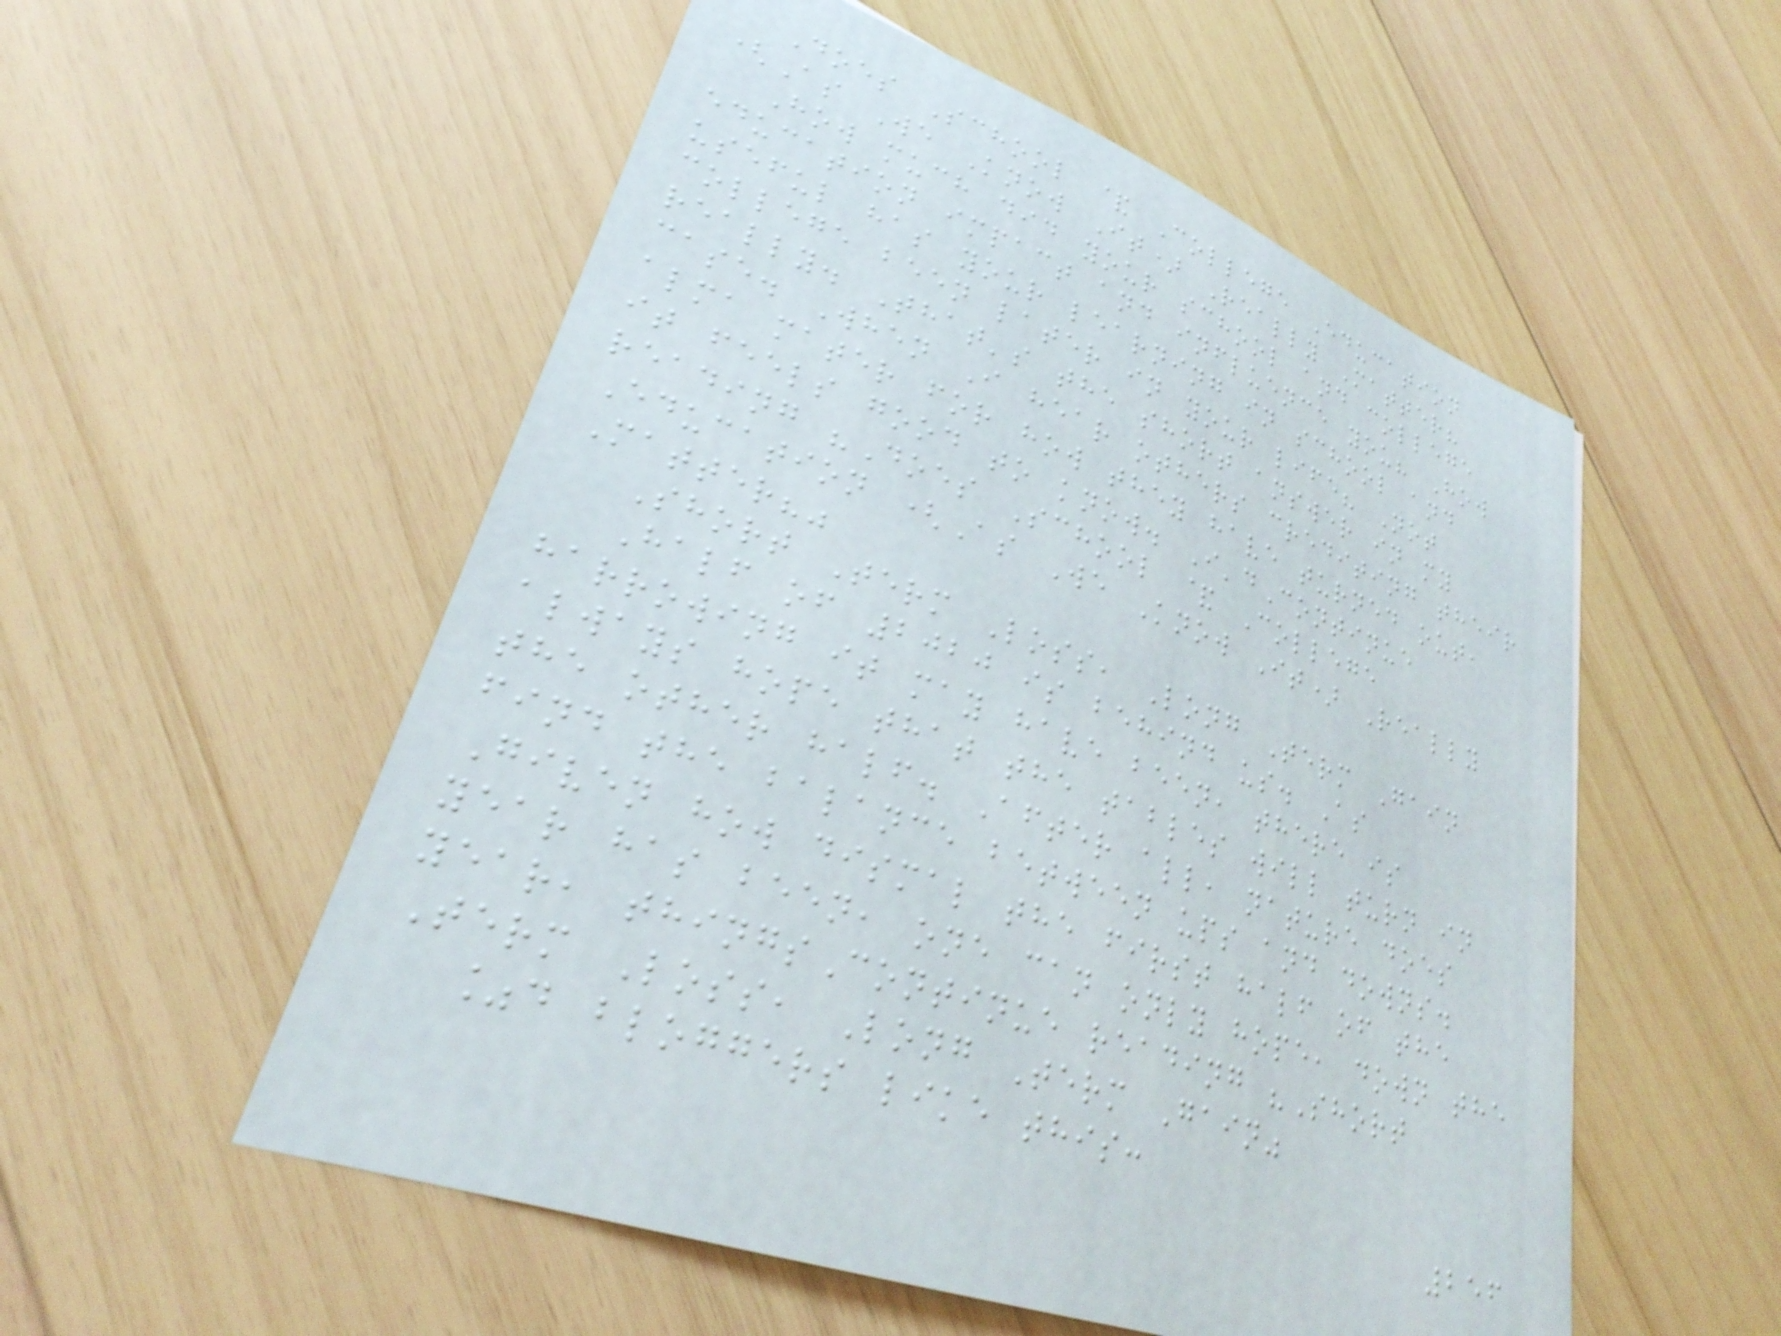Does School & College Education
(As We Know It) Really Matter?
How much did your school and college
education impact and influence you? How
useful has your learning in school and
college been later in your life? Not
really. That's the short answer in my
case. When I hear others crediting their
alma mater for how they have turned out,
it feels good to know. I'dContinue
reading "Does School & College
Education (As We Know It) Really
Matter?"
Short Term Loss, Long Term Gain
Half of 2020 is behind us. As
harrowing it may have been, there is
always hope that the tables will turn in
the other half. After all, nature does
find the balance between ups and downs.
Given how dismal the first half of the
year has been, one can only hope, down the
year, thingsContinue reading "Short
Term Loss, Long Term Gain"
%d bloggers like this:
256
